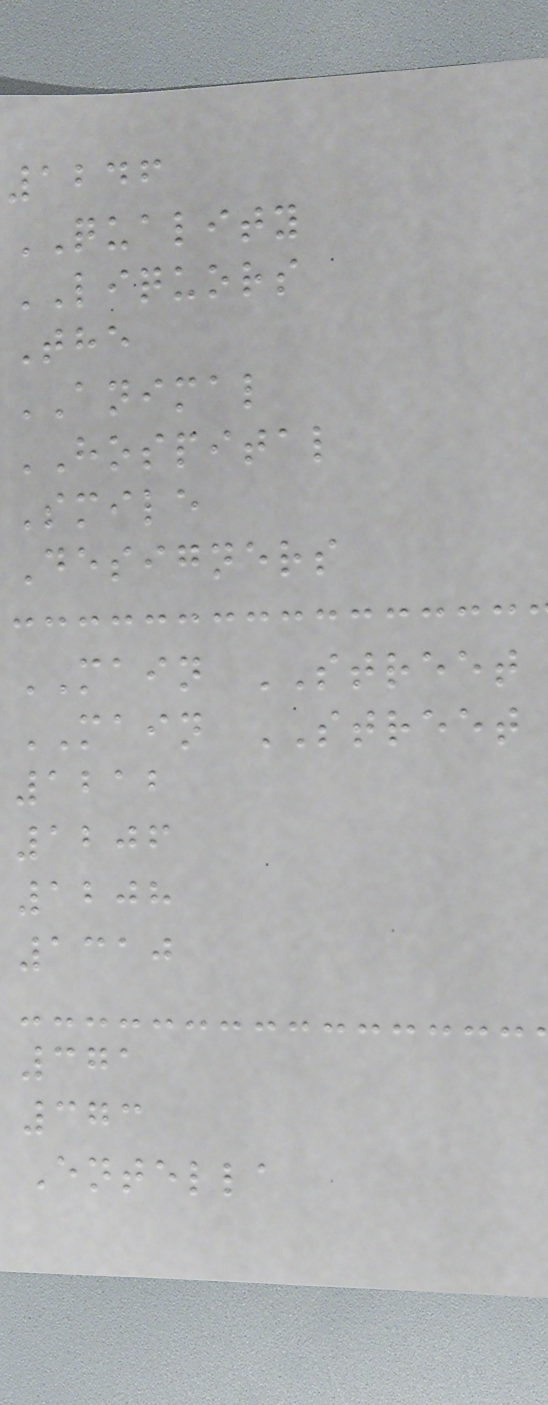1246
QUALITY
LIQUORS
The
ANIMAL
HOSPITAL
Smile
Designers
MAIN STREET
MAIN STREET
1212
1206
1208
1310
371
373
Entella
